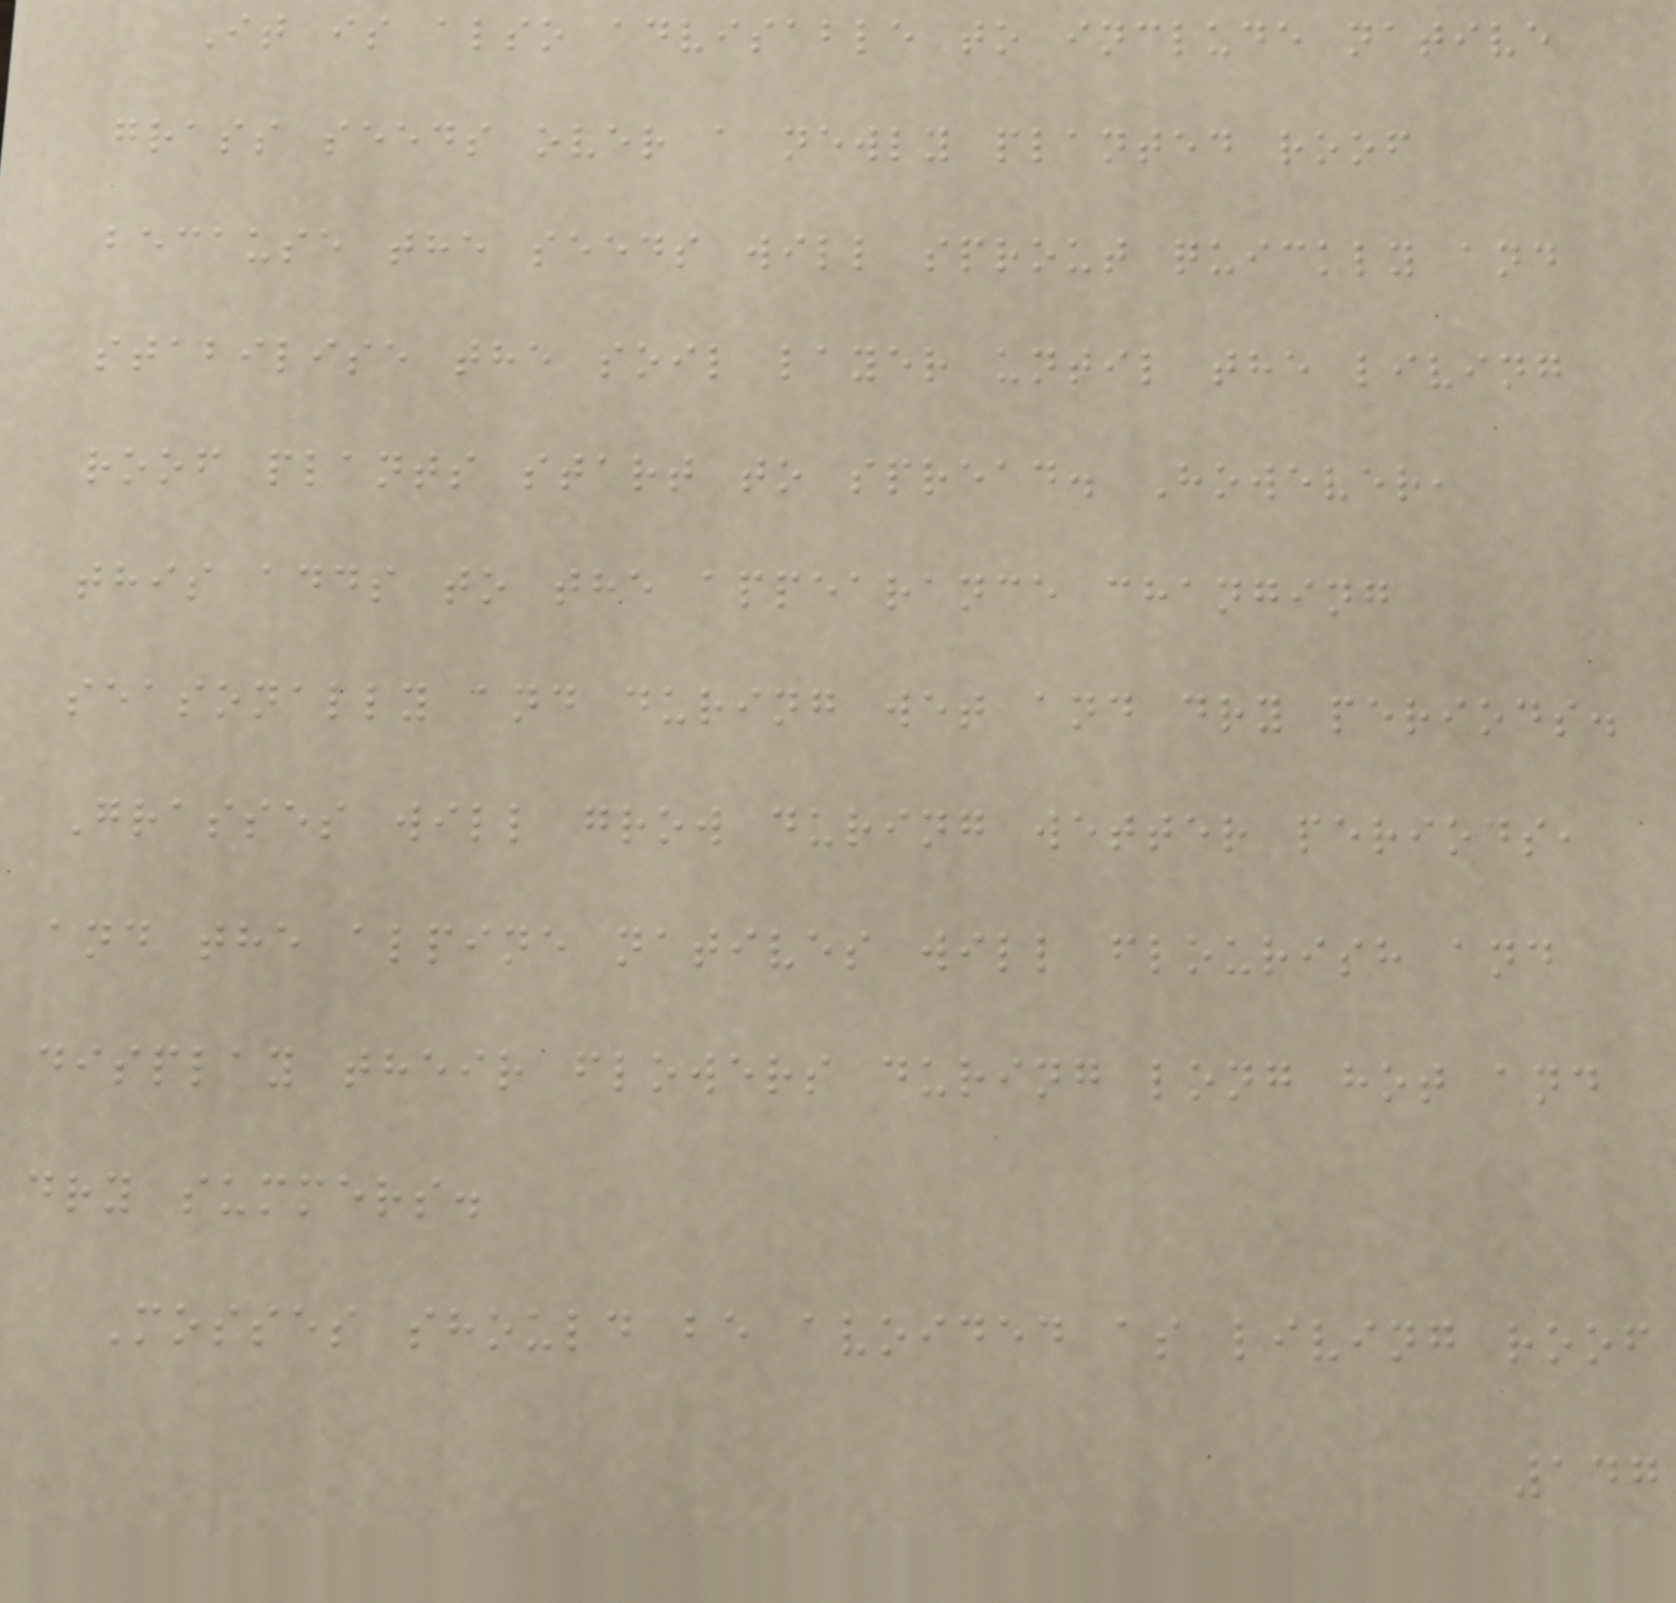It is also advisable to include native
grass seeds over a newly planted roof
because the seeds will sprout quickly and
stabilise the soil layer until the living
roof plants start to spread. However,
this adds to the appearance changing
seasonally and during wet and dry periods.
Grasses will grow during wetter periods,
and the alpine natives will flourish and
display their flowers during long hot and
dry summers.
Mosses should be avoided as living roof
147
